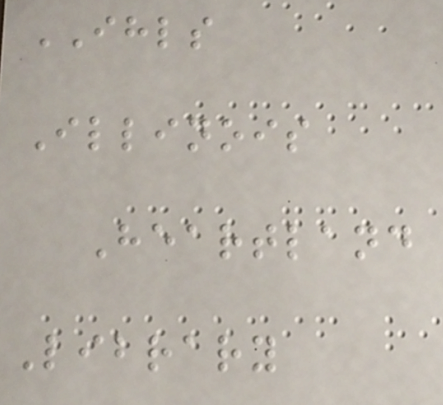IHLS
Illinois
Heartland
Library
